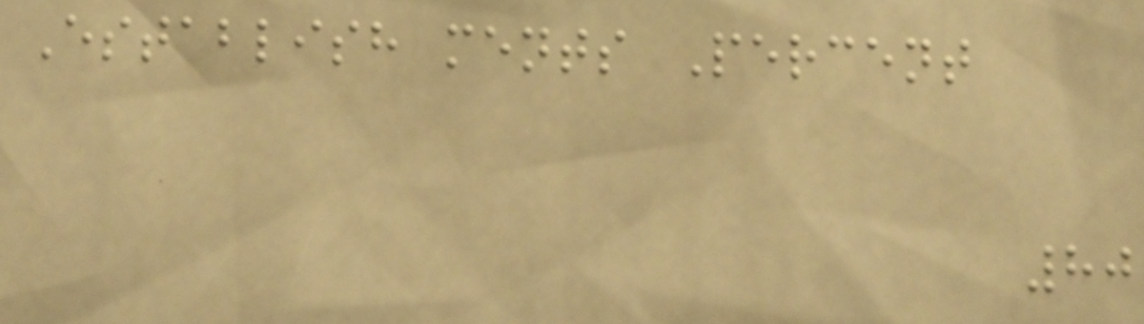Establish ments Percent
80
